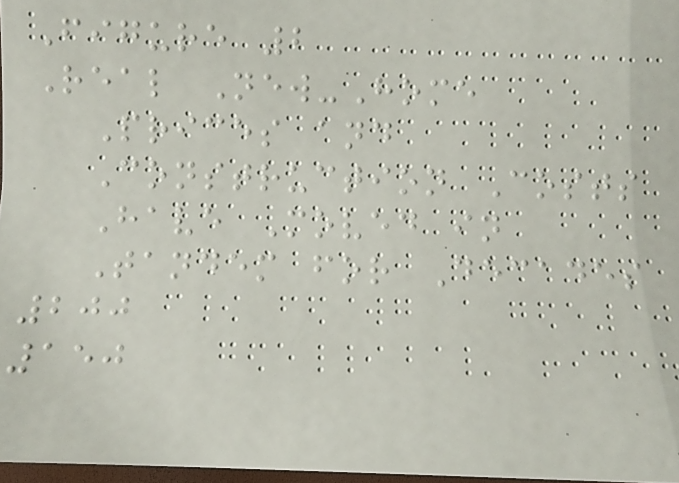Figure 2
Real New-Home
Prices and
Construction Costs
Have Moved in
Tandem for Decades
200
150
